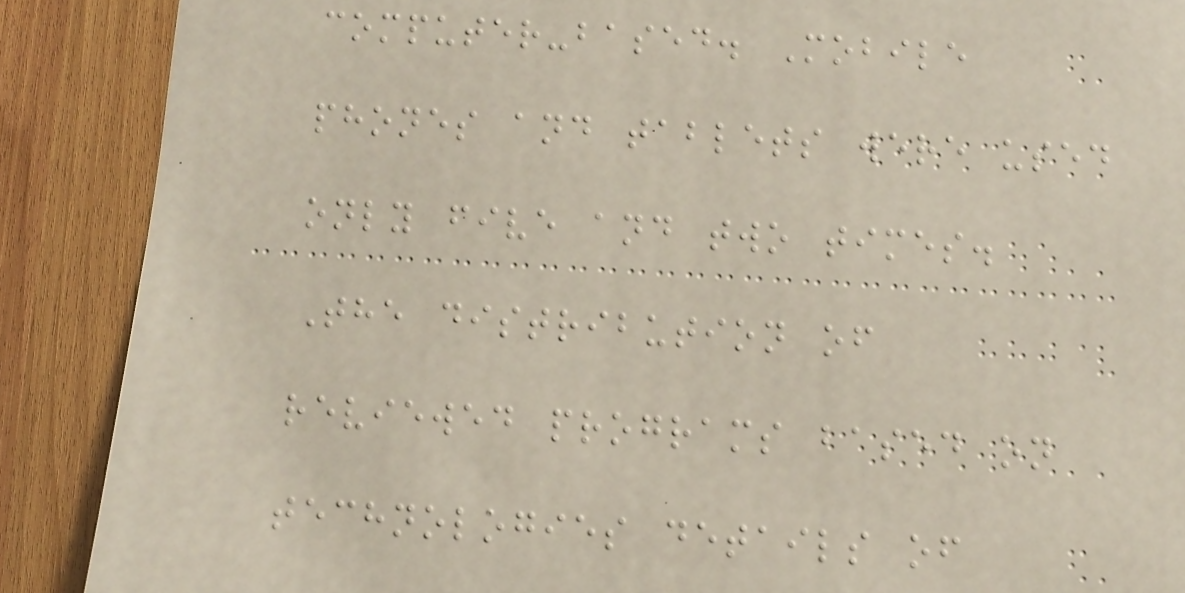computer-based. Mobile
phones and tablets were used
only five and two times.
The distribution of
reviewed programs based on
technologies details of
